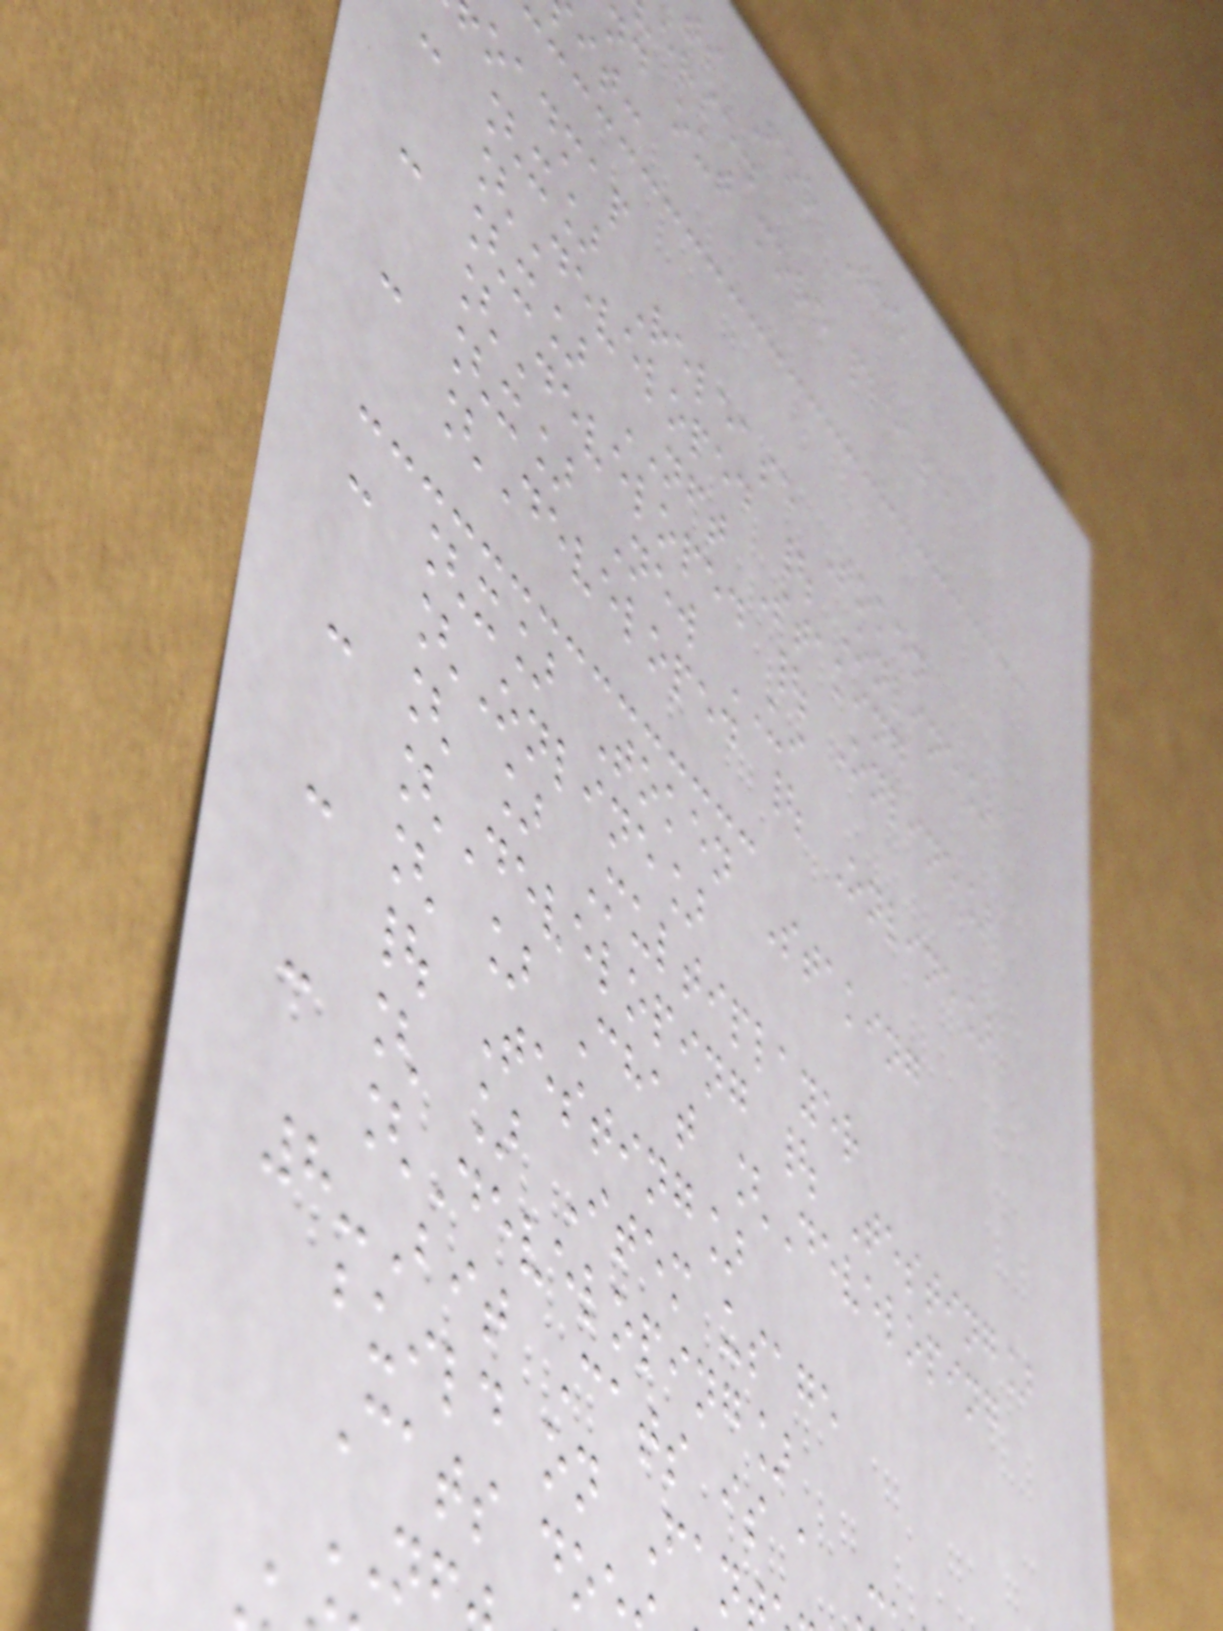ts For The
erse.
nd out more please
oadmap
- [x] Release Token
[Developed | Online]
- [x] NFT Staking
[Developed | Online]
- [x] New UI
[Developed | Online]
- [x] Token Staking
[Online]
- [ ] Multiplayer
[Developing | Testing]
- [ ] Chat [Developing
| Testing]
- [ ] Item usage
[Developing]
8-Bit Cats is a
build on Fan
Cats do
